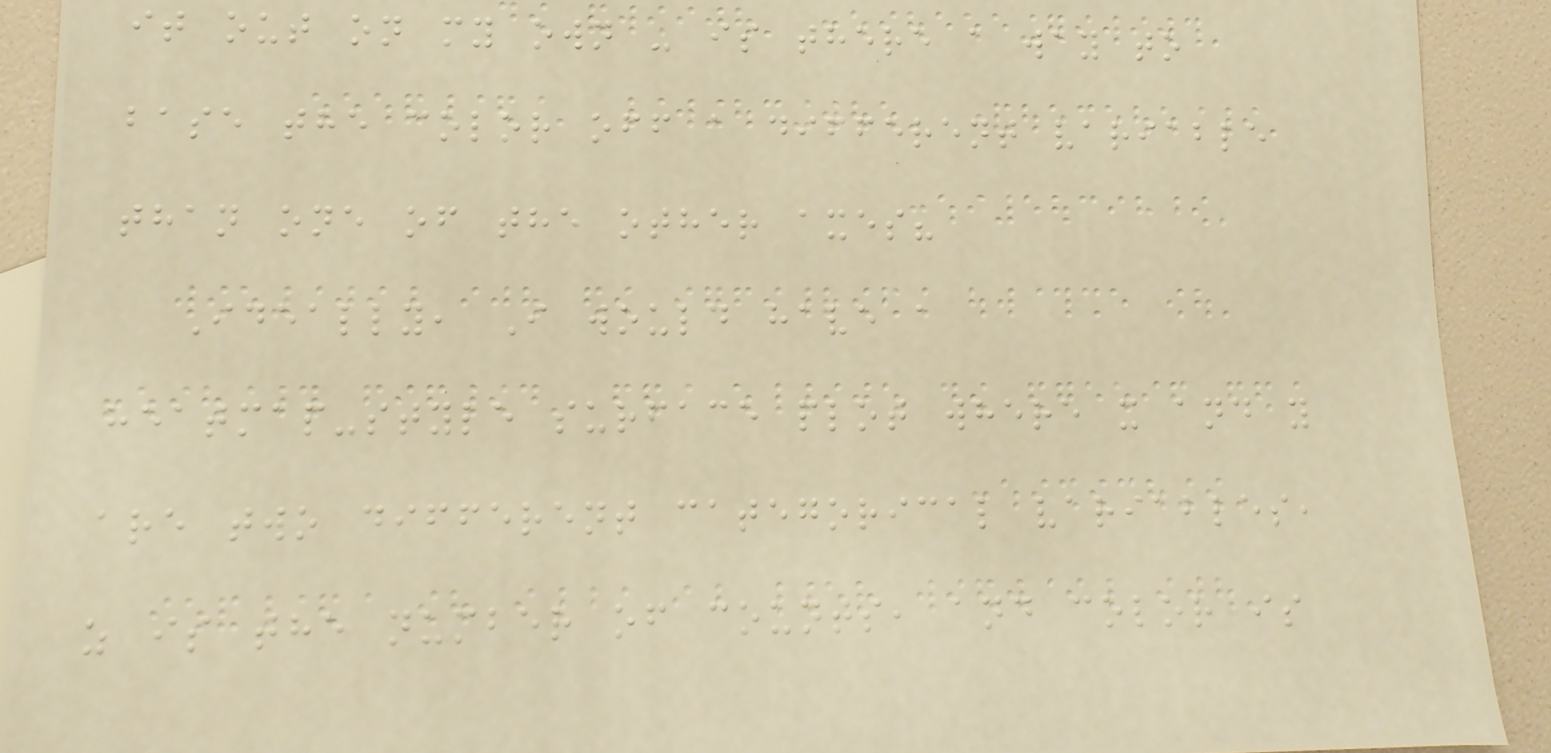it out on my own - is there a way to
base the color off a different variable
than one of the other axes?
Ideally, I would have a
heatmap-style surface plot where x and y
are two different categorical variables,
z is the number of counts, and color is
